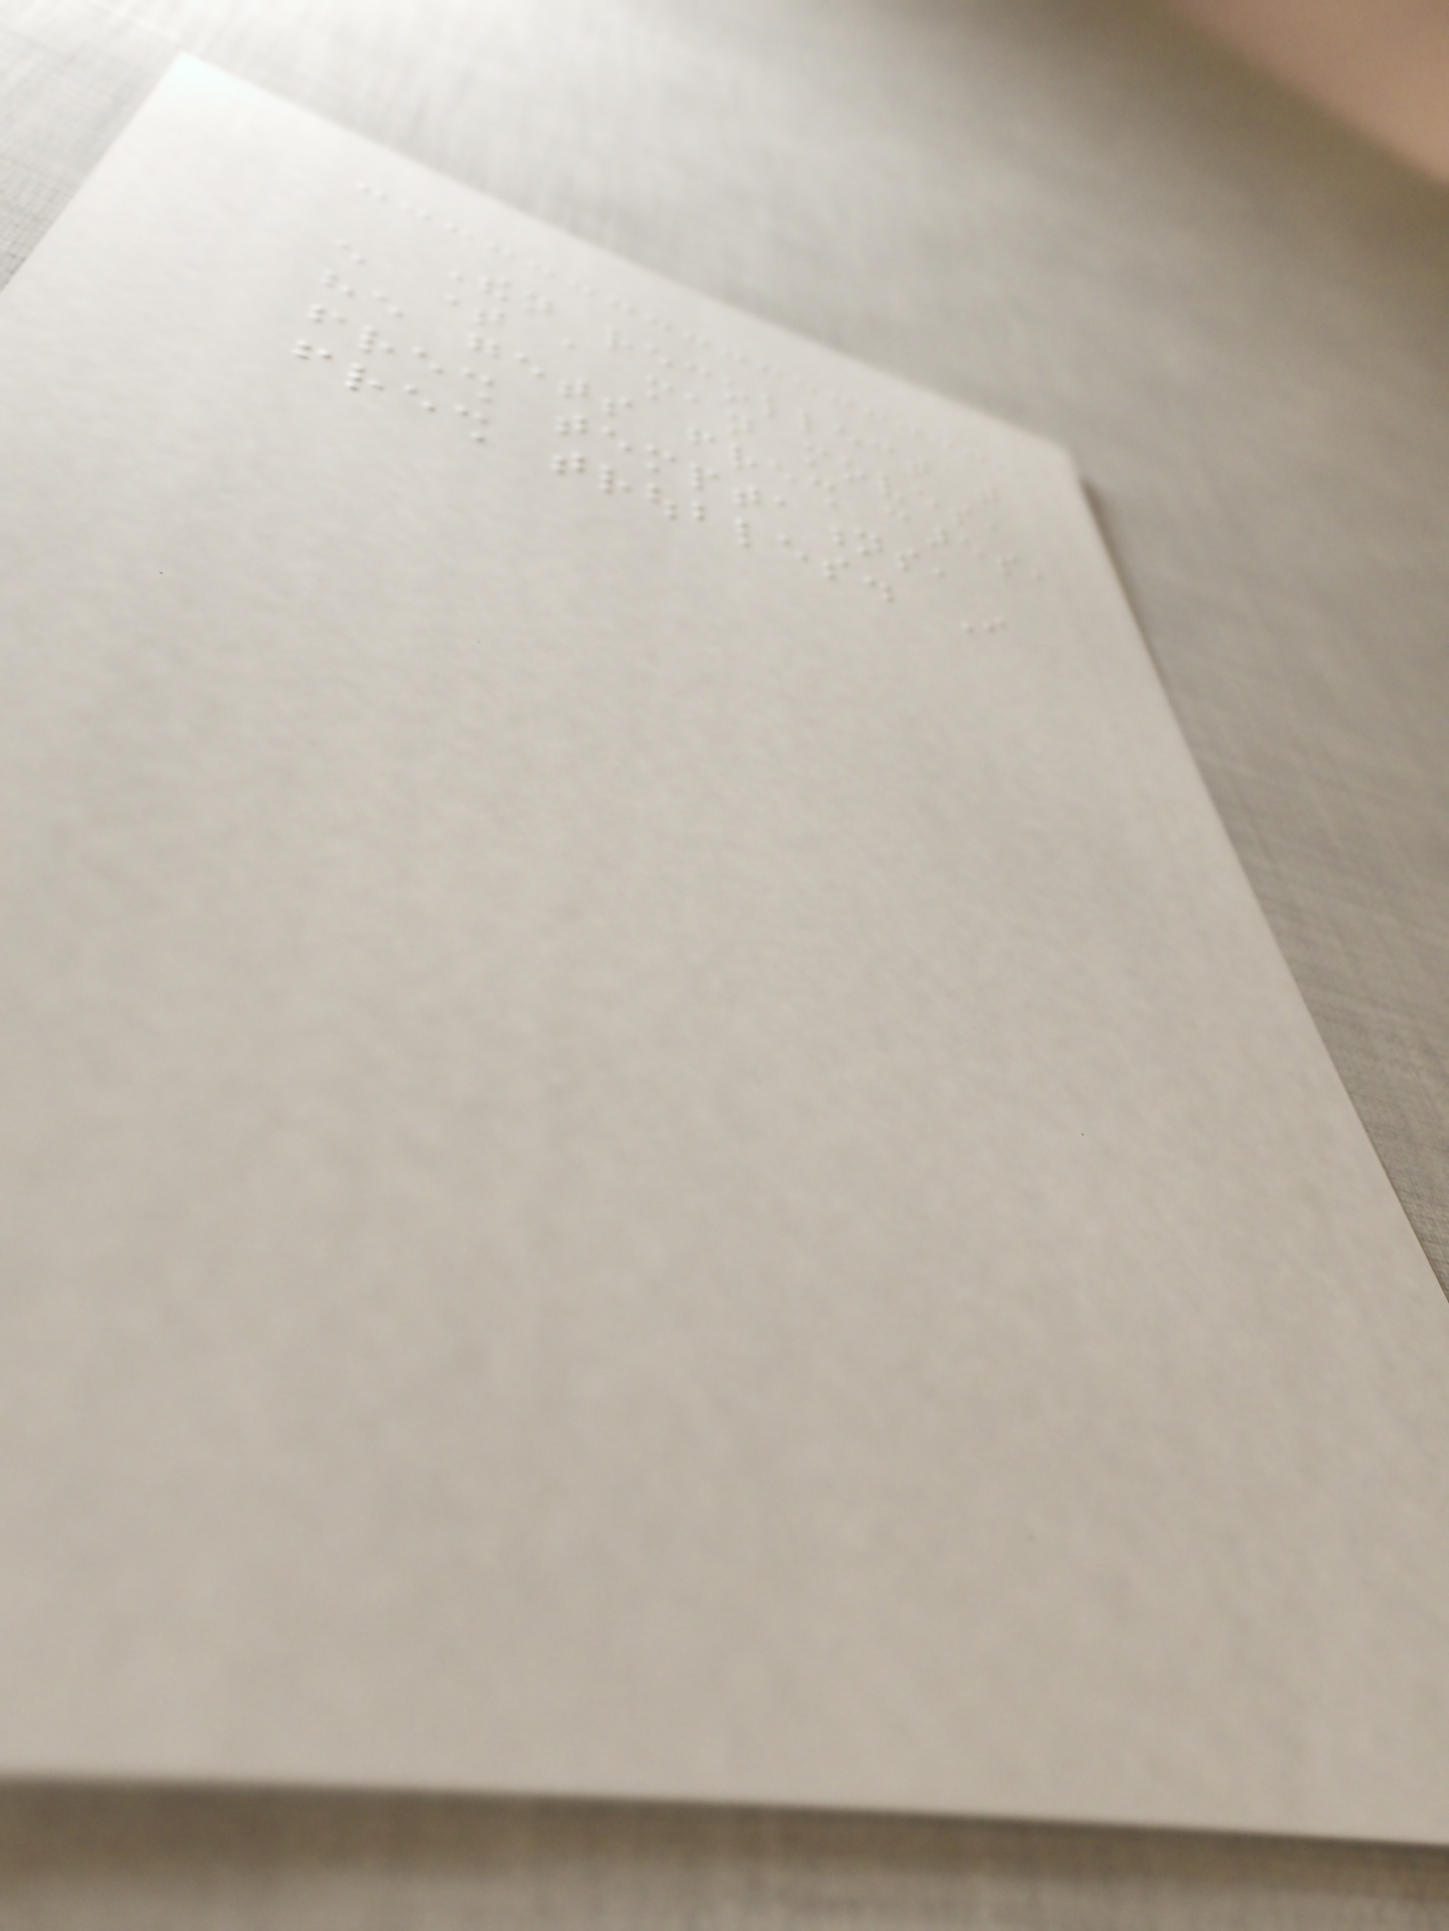Then recollect that
every time a man moves,
he gets fresh cares,
fresh temptations,
fresh troubles. I
